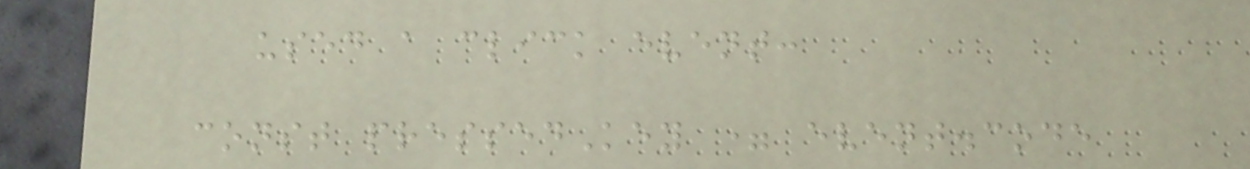used a click event:
const pressedKey = event.code
